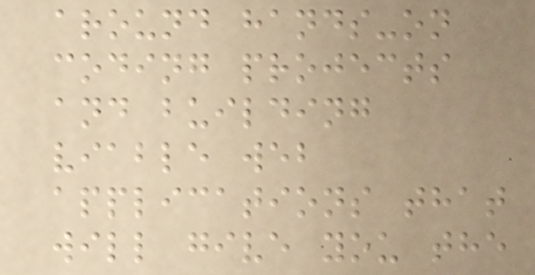around hands-on
coding projects
and building
viable web
applications that
will give you the
